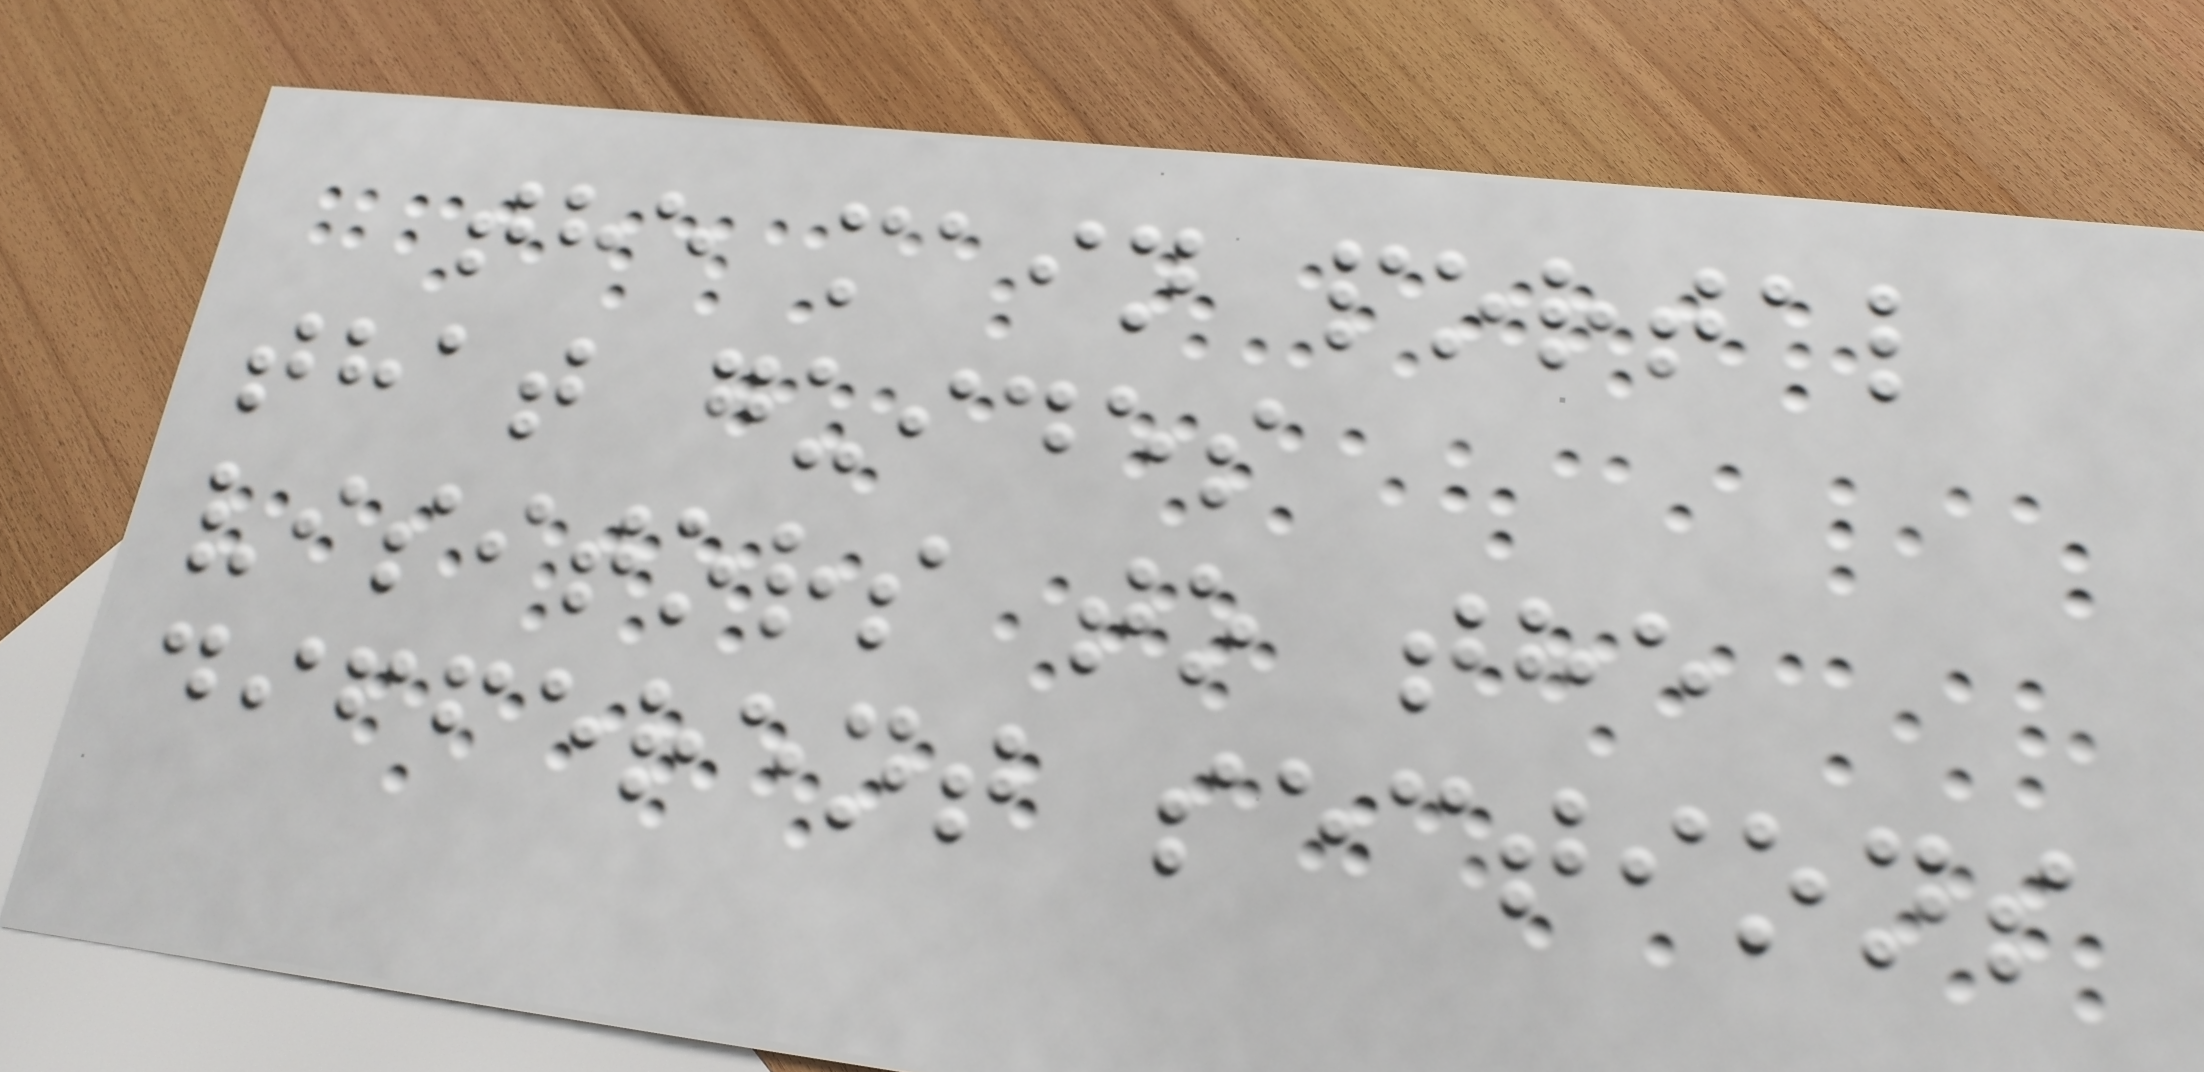the main portal
that guides
visitors to the
different sections
